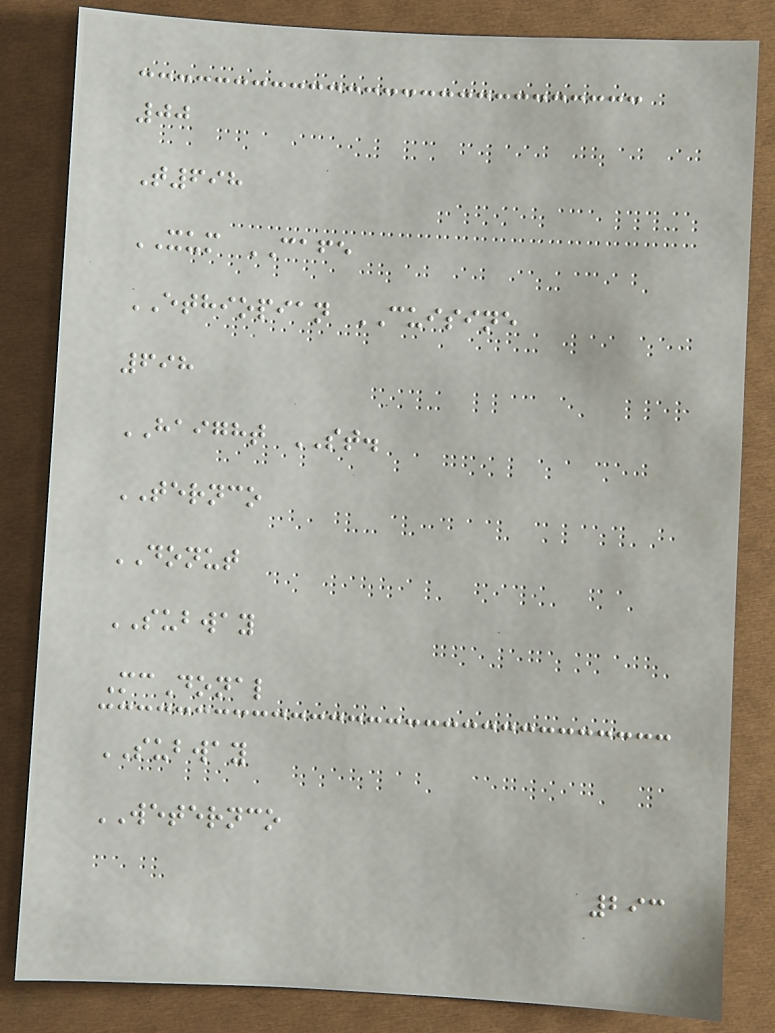00
T698
XUM CAFE
ETHIOPIAN CUISINE
698
HAIGHT ST.
TERNCO
DONUT
SUBWAY
McDonal
SUBWAY
WETERNCO
293
